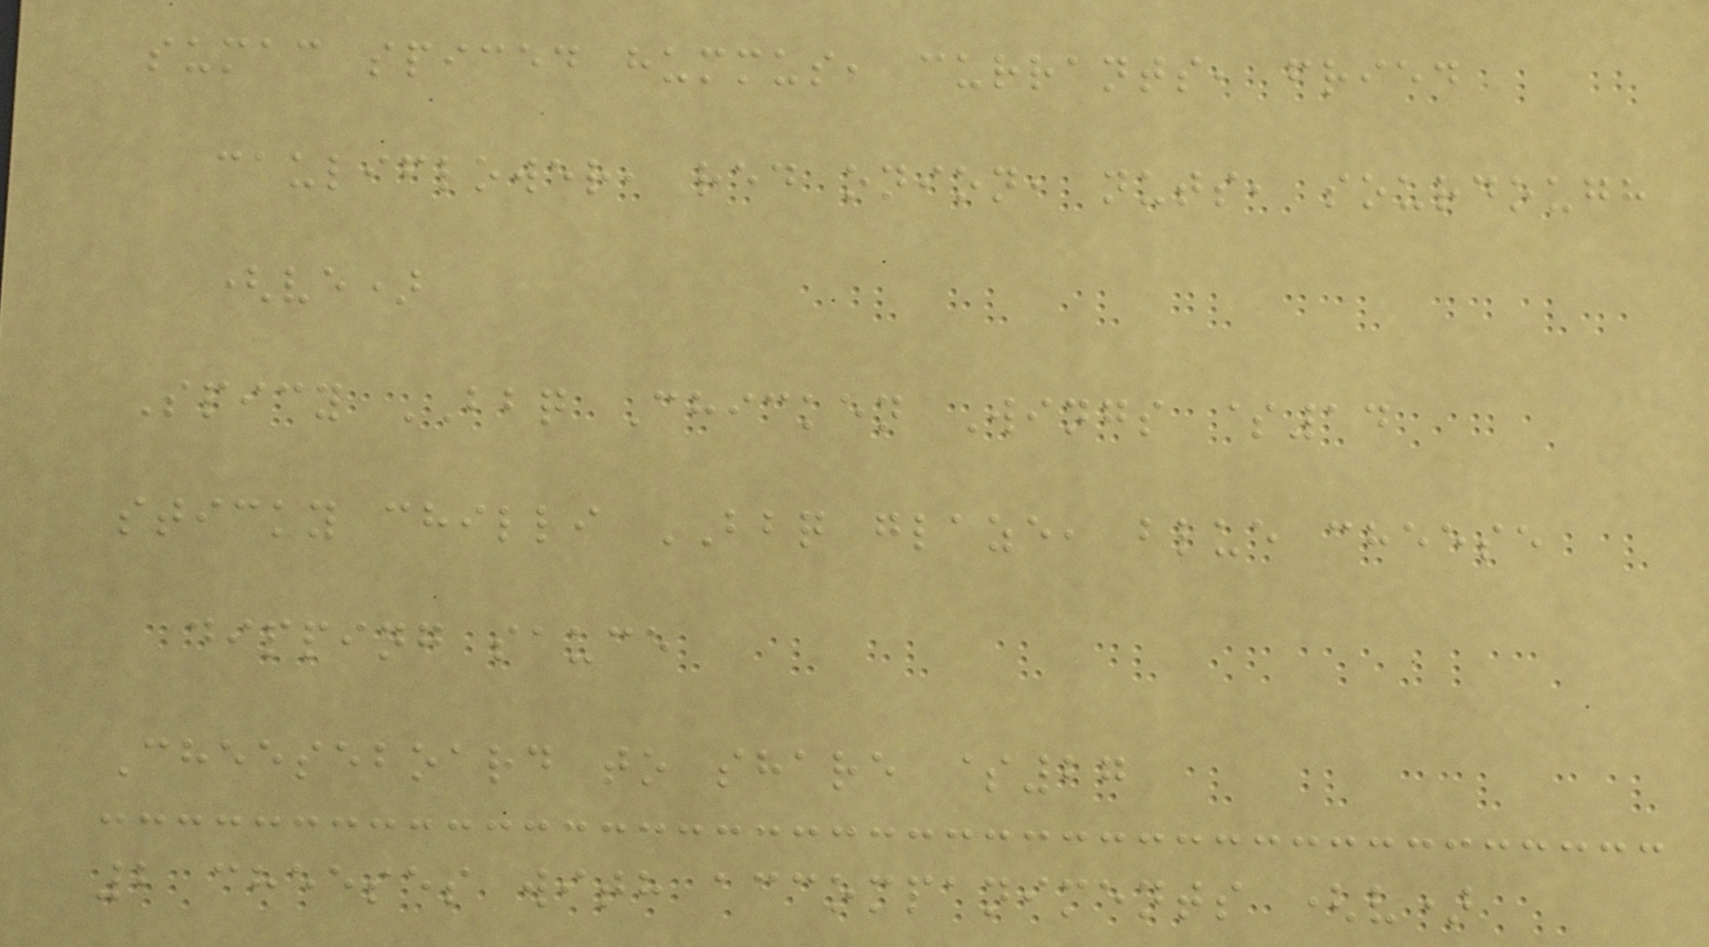sumac spiced hummus, currants, fried
cauliflower, red onion, nuts, sourdough
(ve)
Spicy BBQ Chicken Wings $14
sticky chilli BBQ glaze, blue cheese
dipping sauce
Cheeseboard to share $27
2 cheeses with accompaniments (v)
